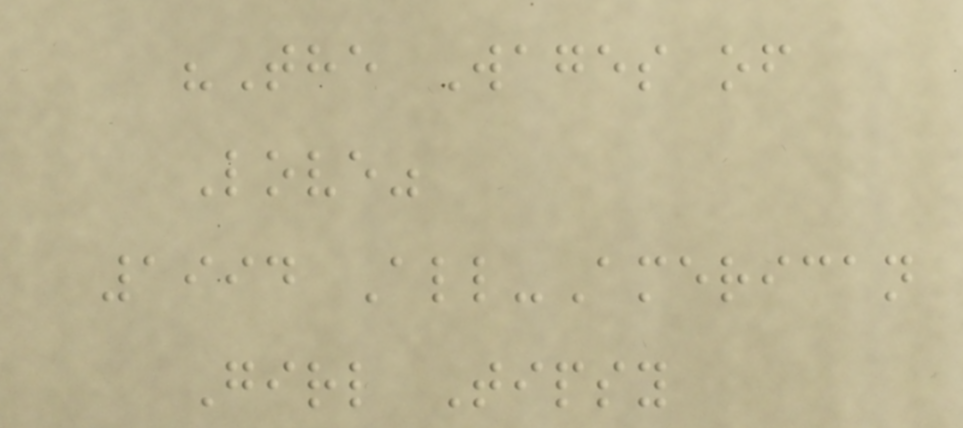"The Wages of
Love"
1994 All-American
Girl Tipsy
